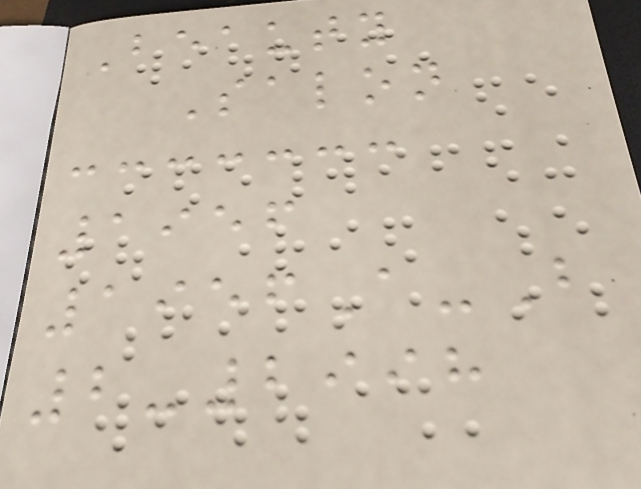Beauty
Salon
1956
1956A-B
2-2998
